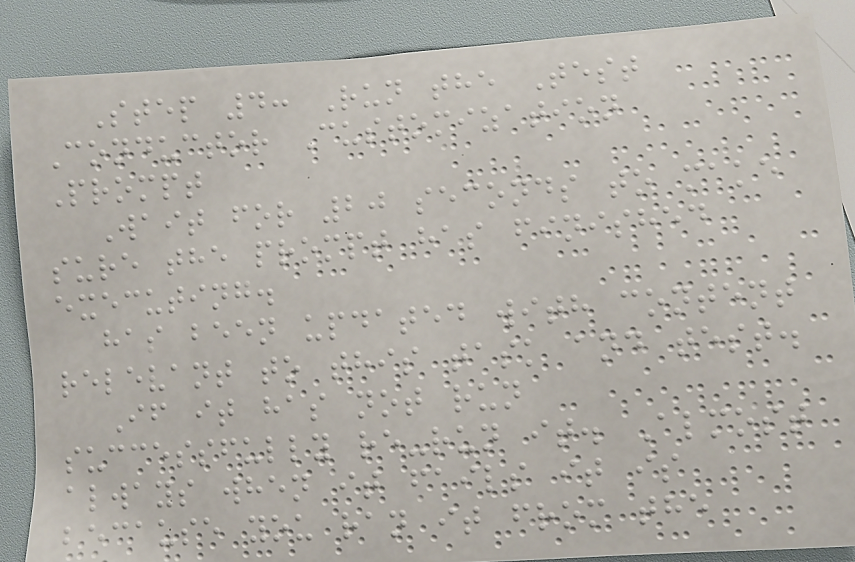Step 4: Run the Test
Conductor Customization
Prompt
Wait for 20 seconds to make
sure the prompt has finished
executing.
has been updated with content
relevant to this task and test.
If it has not run
successfully re-run it. Almost
always when it fails it is
because you ran it from the
